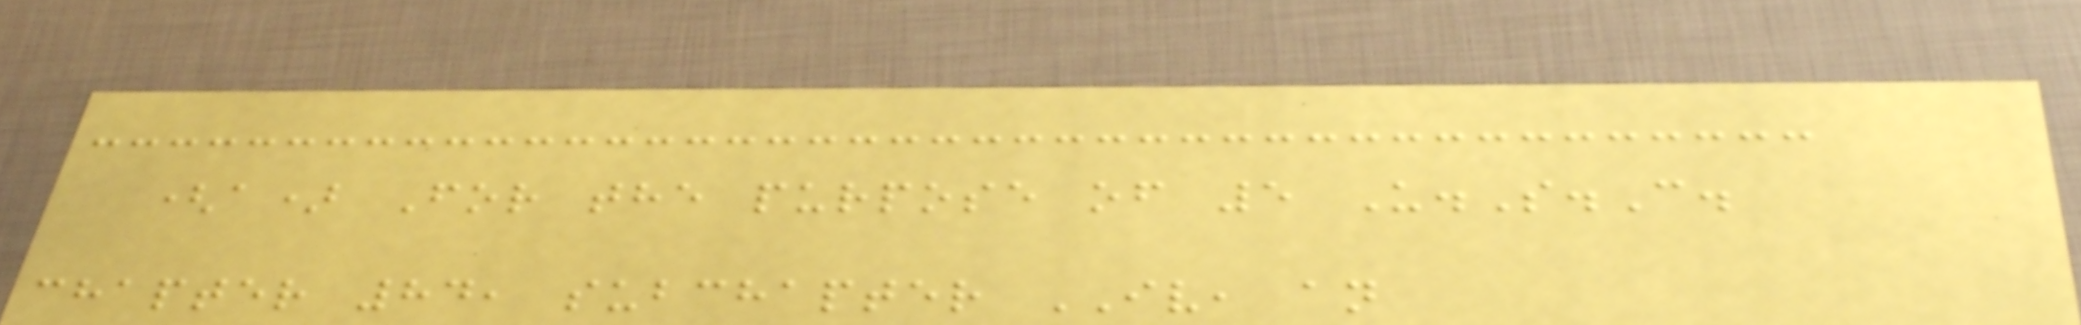(a) For the purpose of 5 U.S.C.
chapter 84, subchapter IV, an
